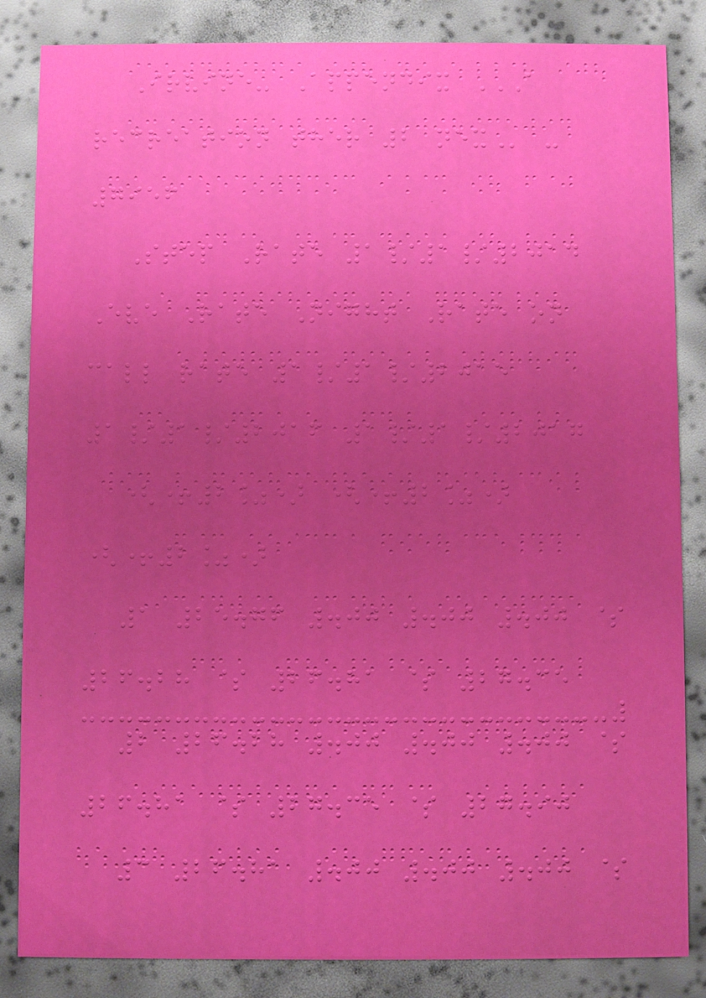Irvine- Appendix A
RECREATION THER 2 NEX -
7956
Step Rate 1/1/2014
Eve Rate Night Rate on
call rate 1/1/2015
1/1/2016 1/1/2017
(+2%) (+2%)
(+2%)
1 25.76 .00 .00 .00 $
26.28 $ 26.81 $ 27.35
2 26.28 .00 .00 .00 $
26.81 $ 27.35 $ 27.90
3 26.81 .00 .00 .00 $
